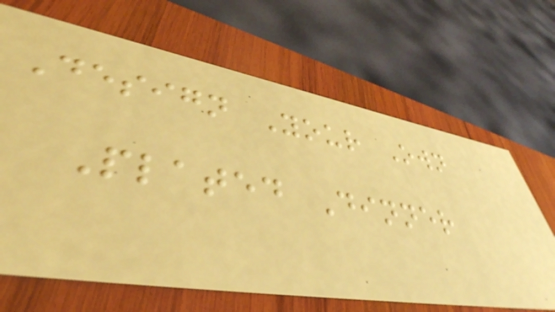Design Your Own
Plated Dinner
